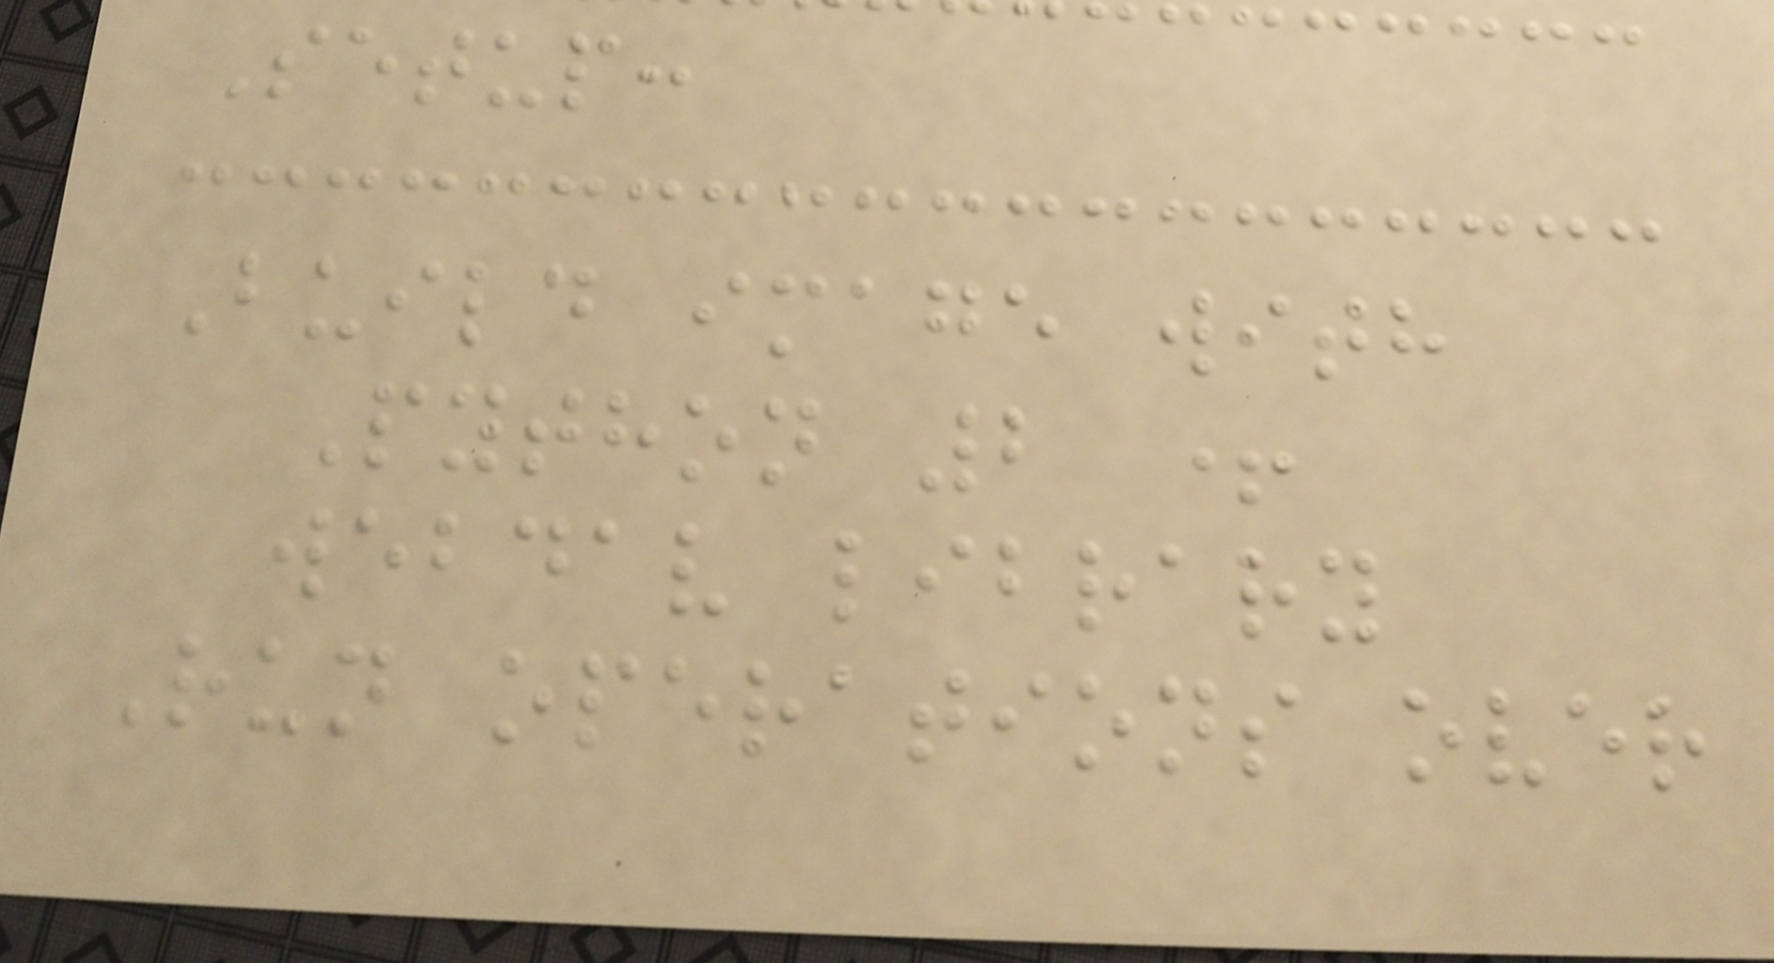Setup:
Build image with
Python 2 +
webdav library
Run operations over
